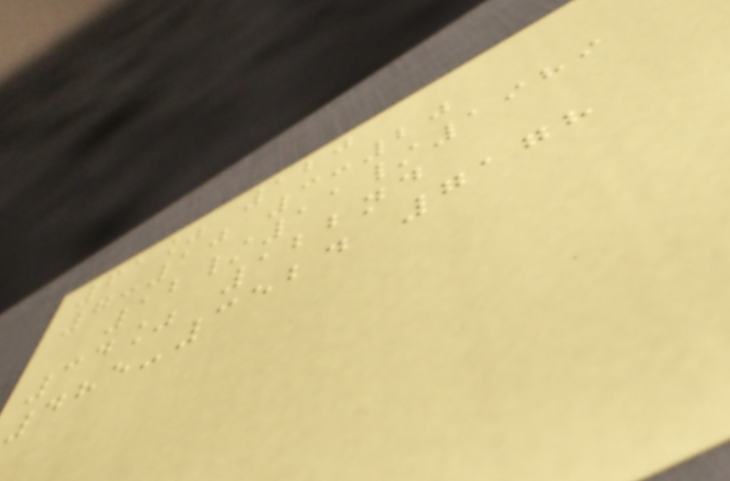61% 120
7:10 3:20
12/11/1989
34% 122nd
485-3524 7178
